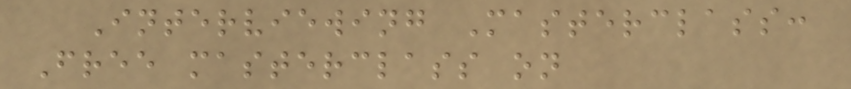Interviewing Masterclass:
Free masterclass on
